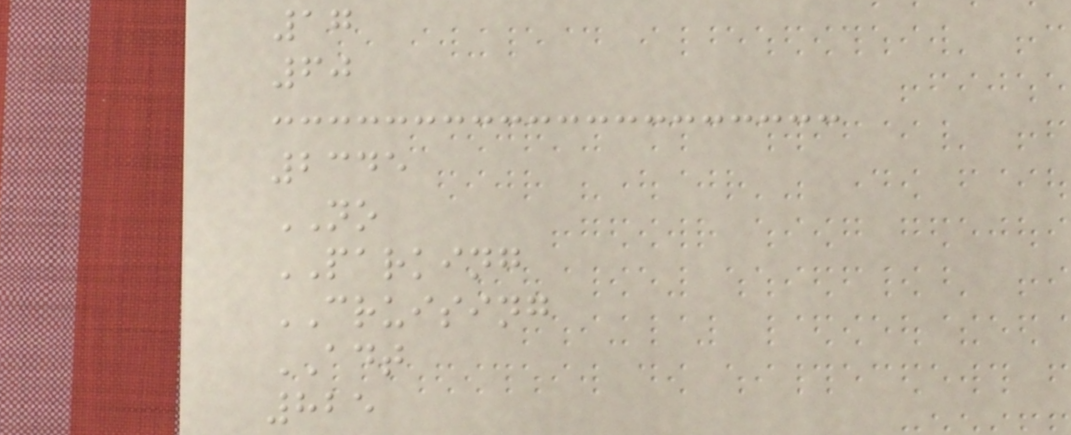17
60
2345
NO
PARKING
CRUISING
ADT
825
